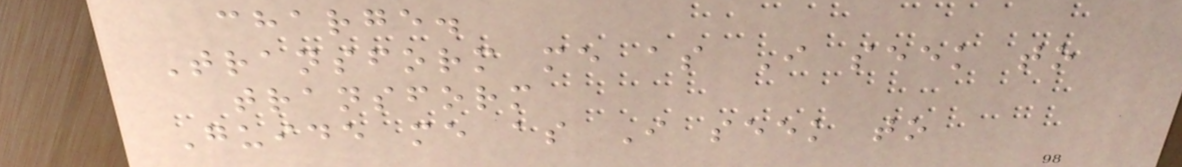charge.
Transform me as I seek to
transform
Guide me as I seek to
